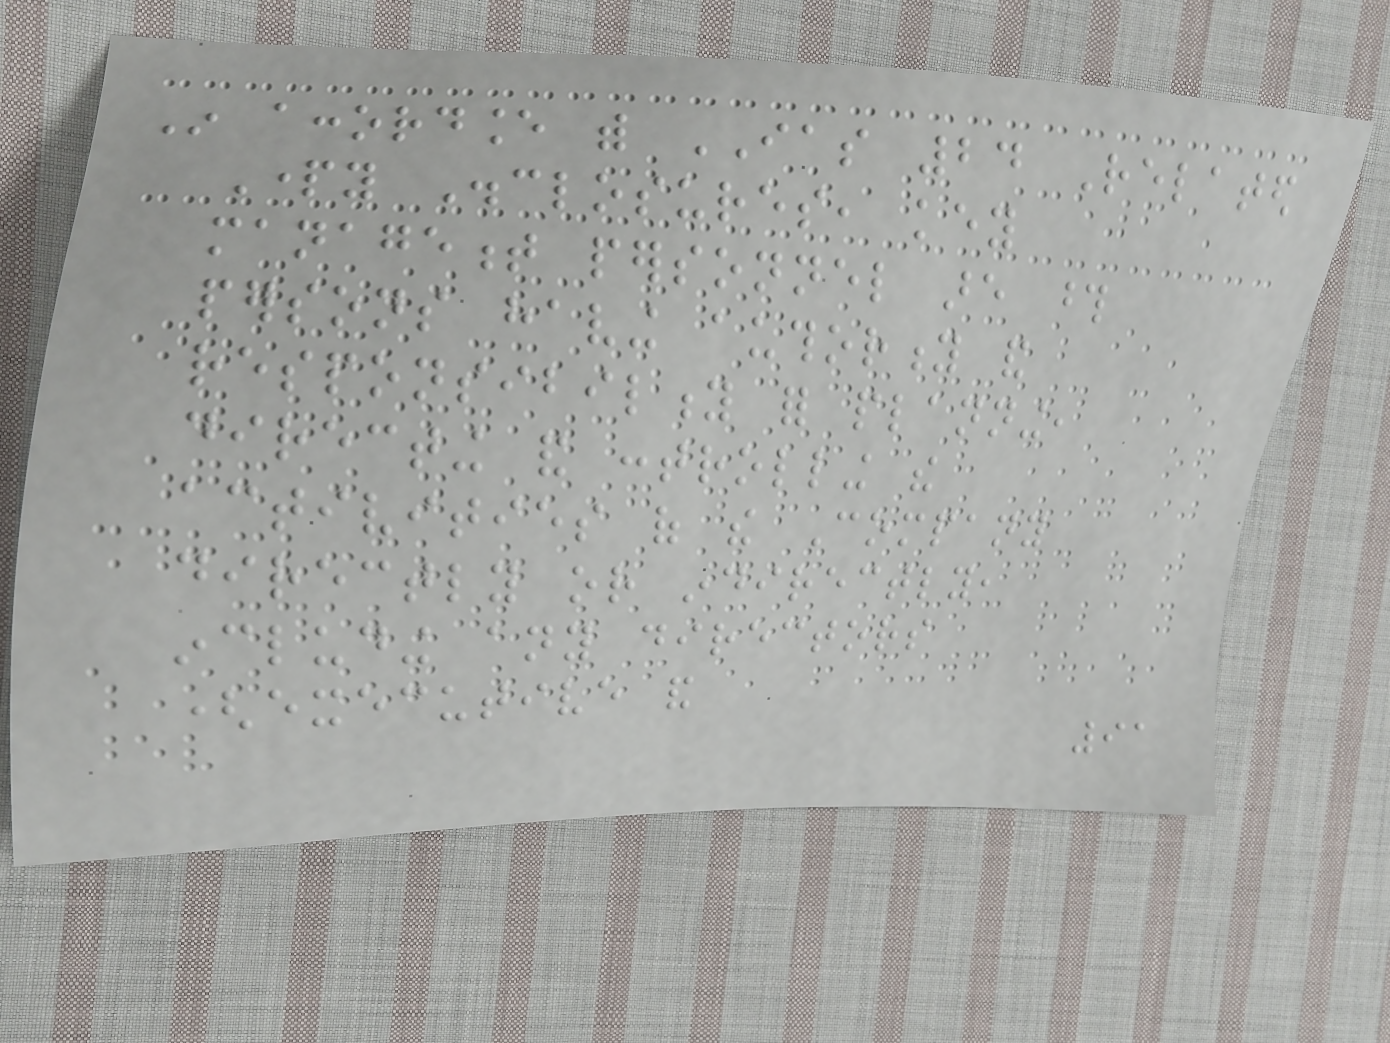In accordance with IAS 24 Related
Party Disclosures, key
management personnel are those
persons having authority and
responsibility for planning,
directing and controlling the
activities of the Company
directly or indirectly,
including any directors
(executive and
91
